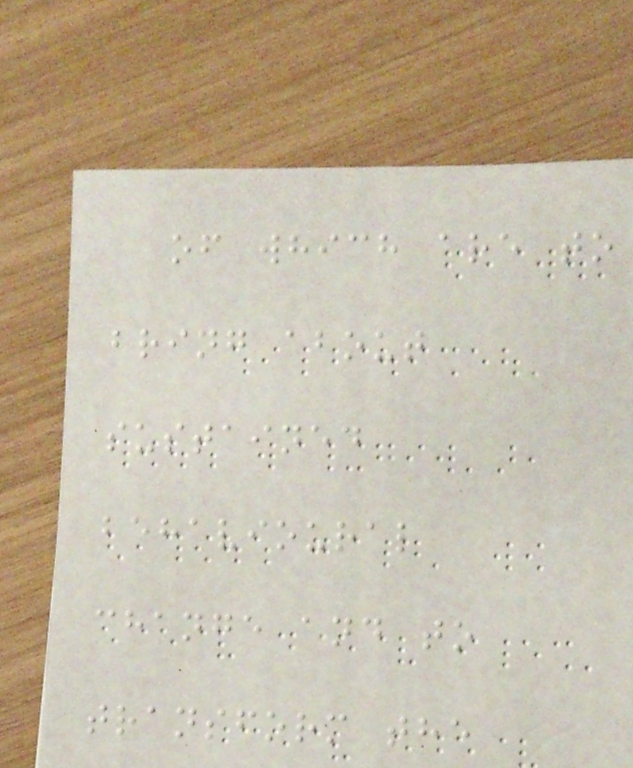of which are to
bring about
sustained
behavioural
change and to
transform the
